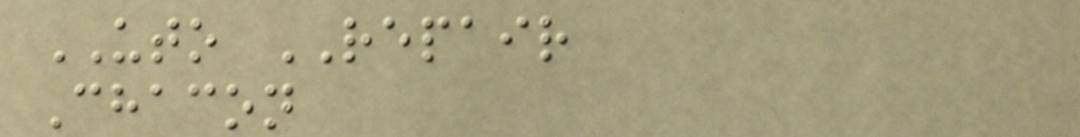UTO REPAIR
Chacon
